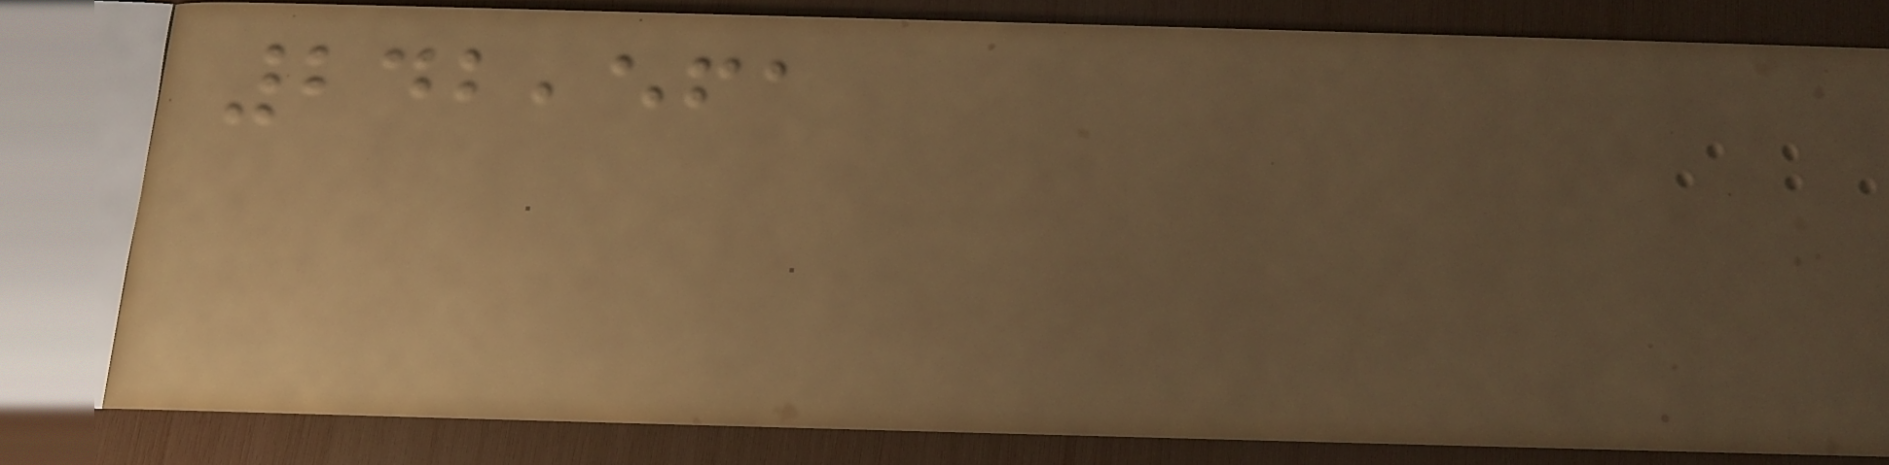242,561
